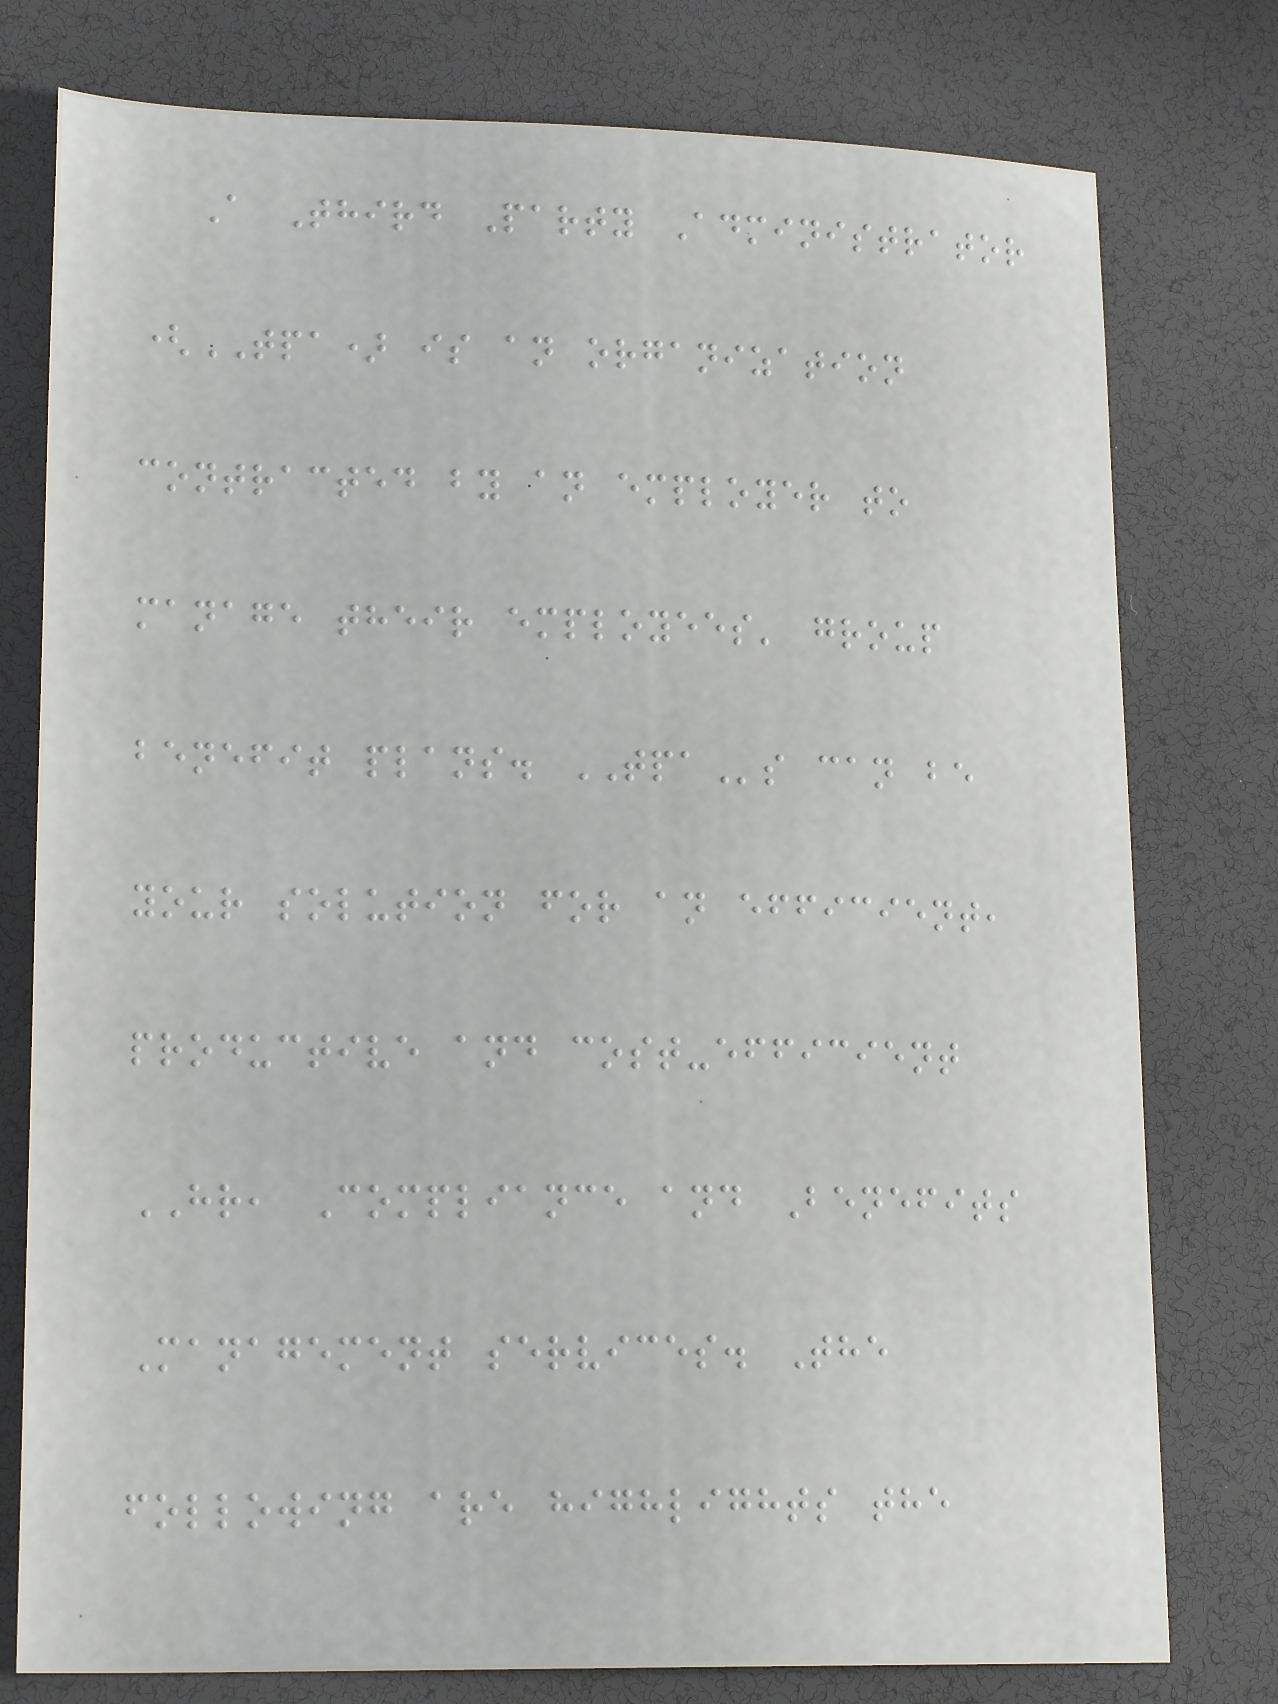A Third Party Administrator
(TPA) is an organization
contracted by an employer to
manage their employees' group
benefit plans. TPAs can be
your solution for an efficient,
productive and cost-efficient
HR, Compliance and Benefits
Management services. The
following are highlights the
